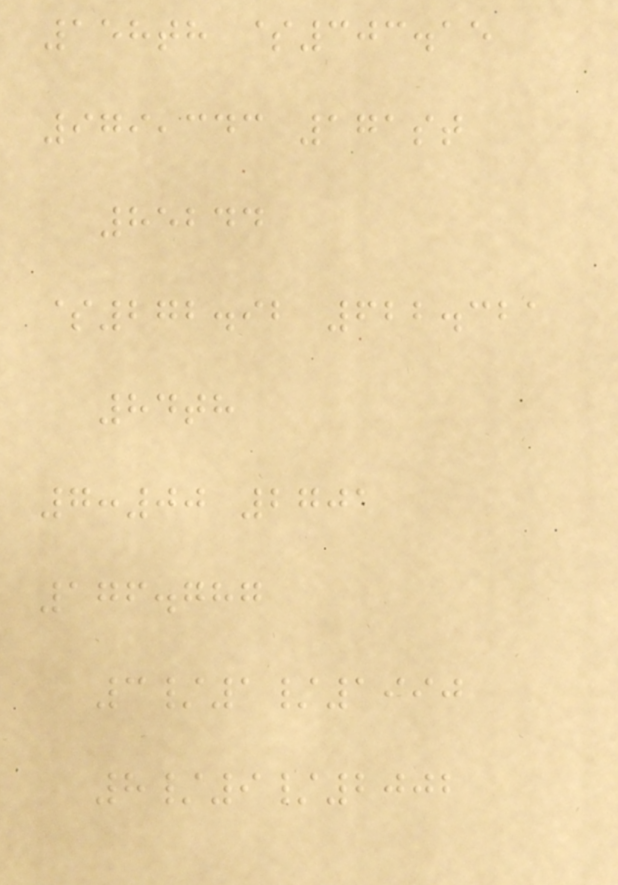158th $303.15
979,343 171st
85244
$272.92 622.321
84th
7:00 2701
176.787
3/1/1990
8/9/2002
